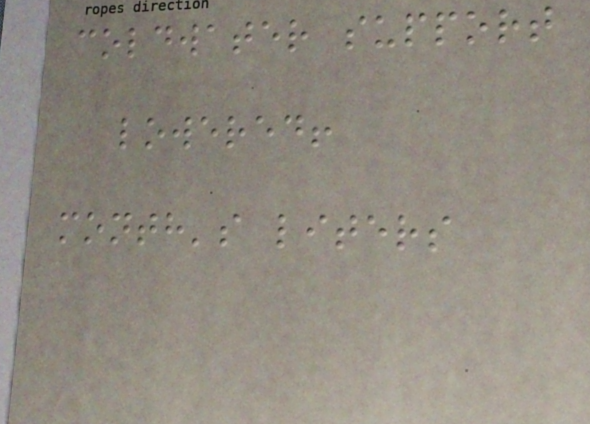coldwater support
lowered!
month's liters
